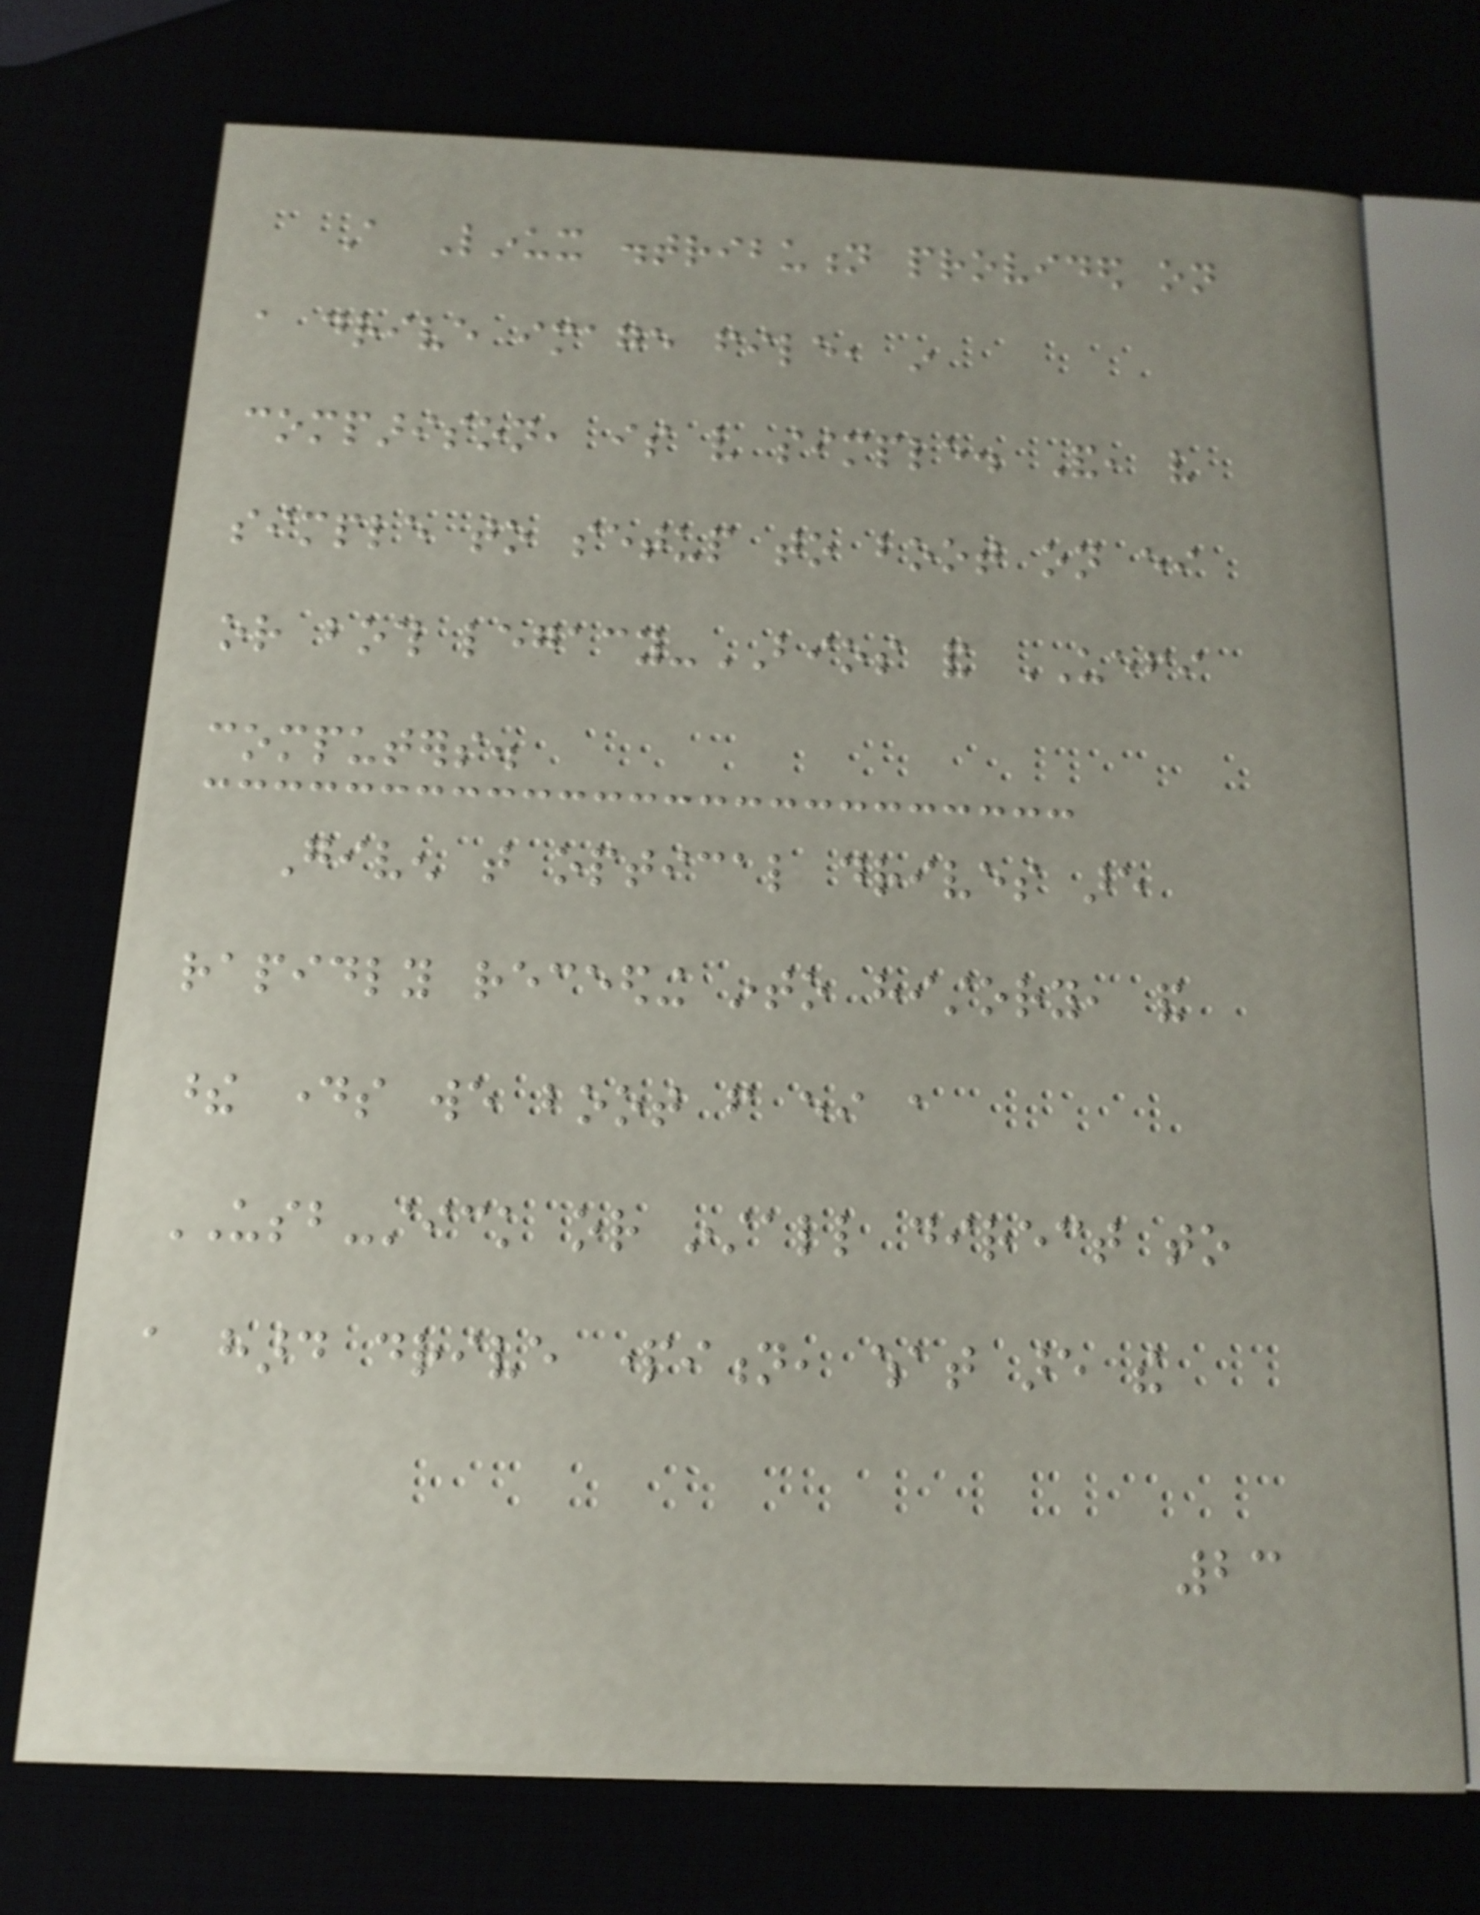A Linux distribution provided on
a drive image file, in
comparison, is very simple. And, very
simple to setup to boot on either
or both legacy-BIOS and UEFI
computers.
Given that optical drives are
rapidly receeding into history, and
these days we boot from either a
USB-stick or install direct to
a hard drive partition, what are the
23
